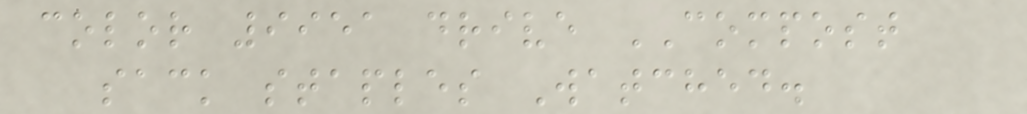color 9951 drive COMPOST
sack staples Watched.
